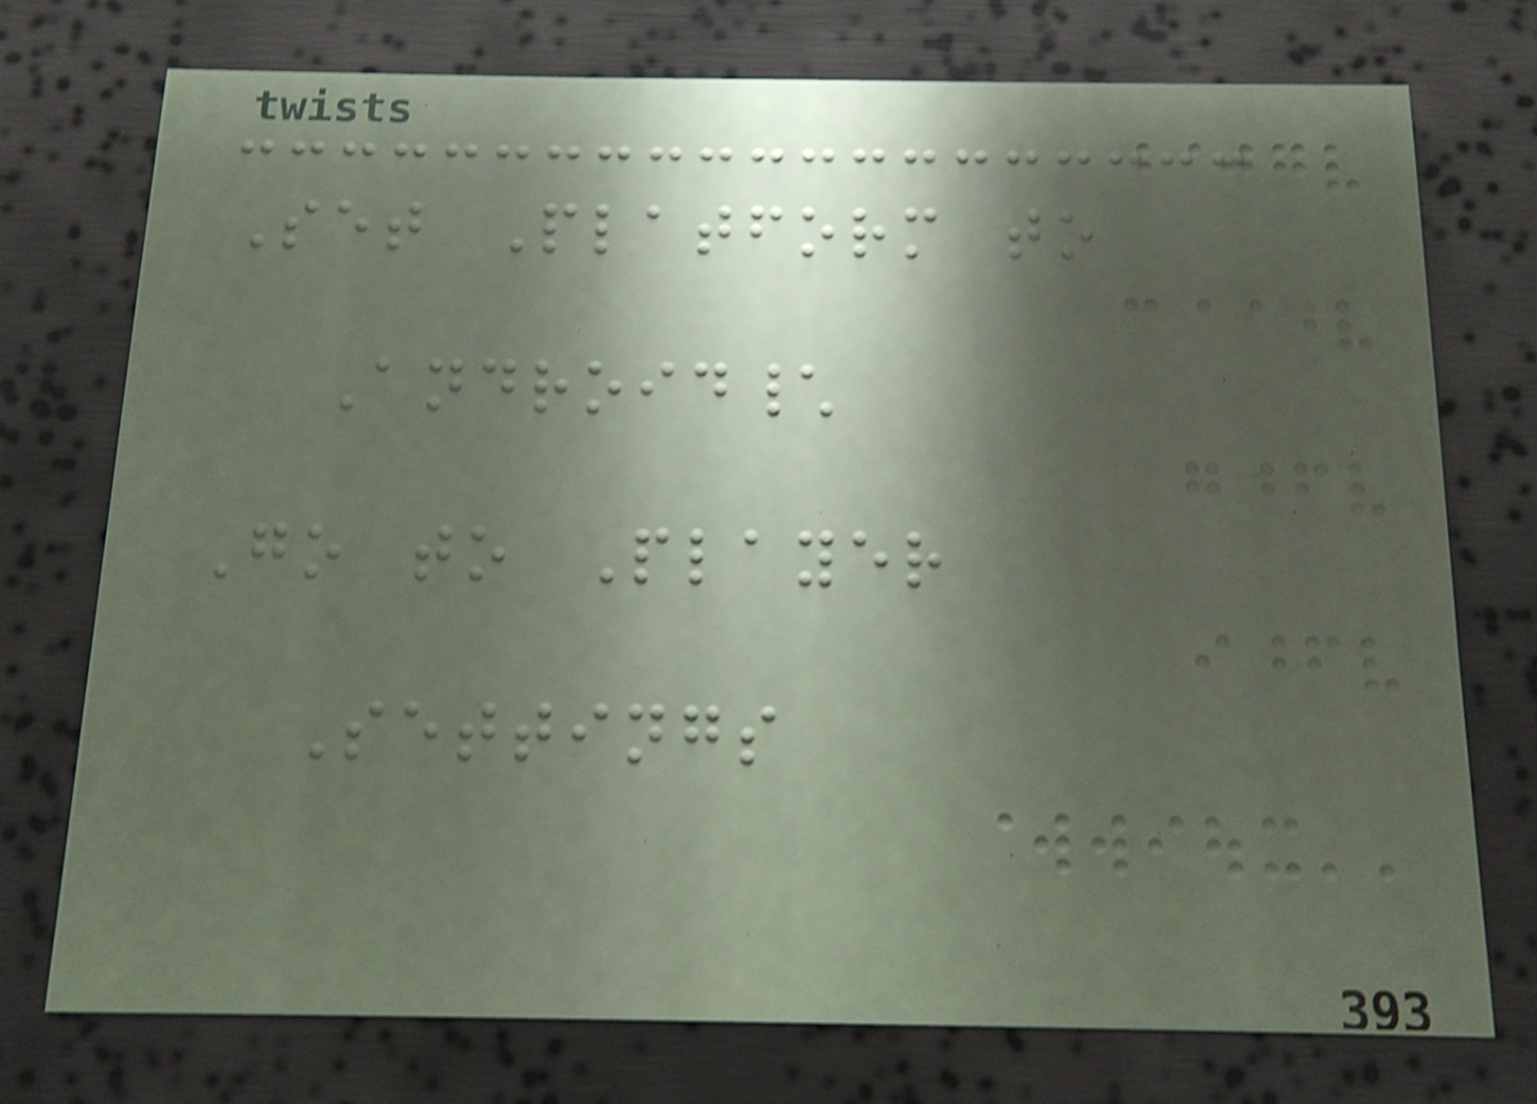Set Platform to
Android\
Go to Player
Settings
